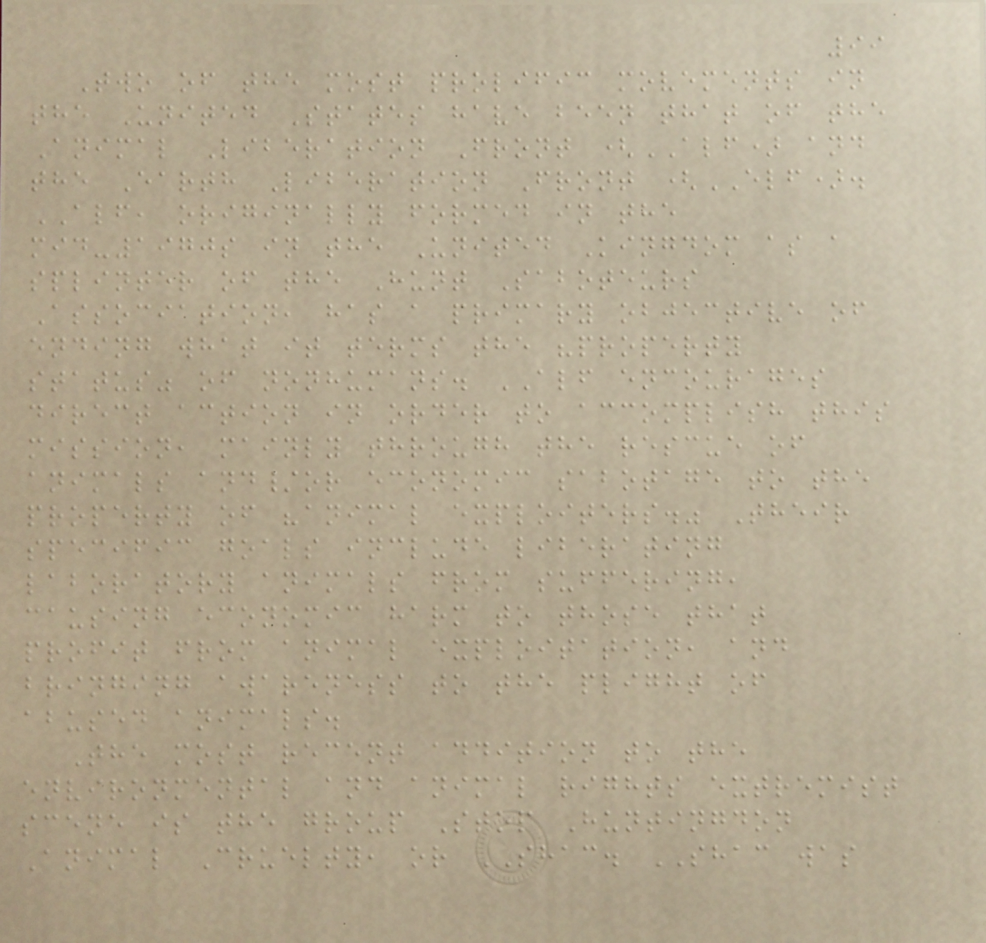99
Two of the most prolific movements in
the United States have been that of the
Animal Liberation Front (ALF) and
the Earth Liberation Front (ELF).
ALF, originally formed in the
mid-1970s in the United Kingdom as a
splinter of the Hunt Saboteurs
Association, has a primary objective of
ending what it terms the "property
status" of nonhumans. ALF encourages
direct action in order to accomplish this
mission, mainly through the rescue of
animals and/or economic sabotage to the
property of "animal exploiters." Their
specific goals include liberating
laboratory animals from suffering,
causing economic harm to those that
profit from animal exploitation, and
bringing awareness to the plight of
abused animals.
The most recent addition to the
environmental and animal rights extremist
scene is the group Stop Huntingdon
Animal Cruelty, or SHAC. SHAC was
